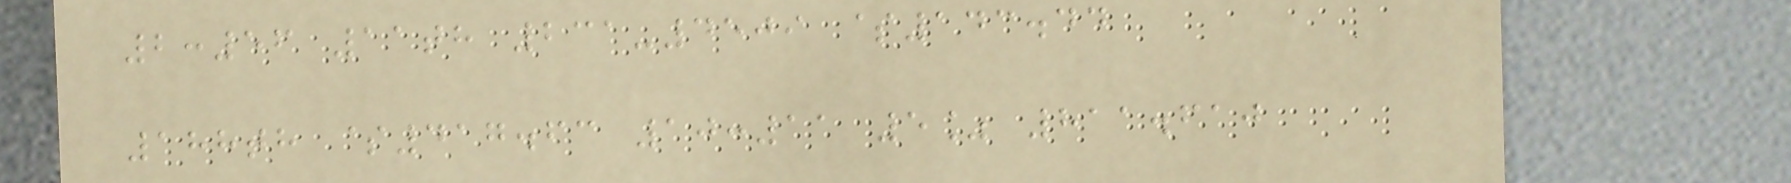2:56 11th 231-4509 $143.44
188th $417.63 10:11 5% 811.610
